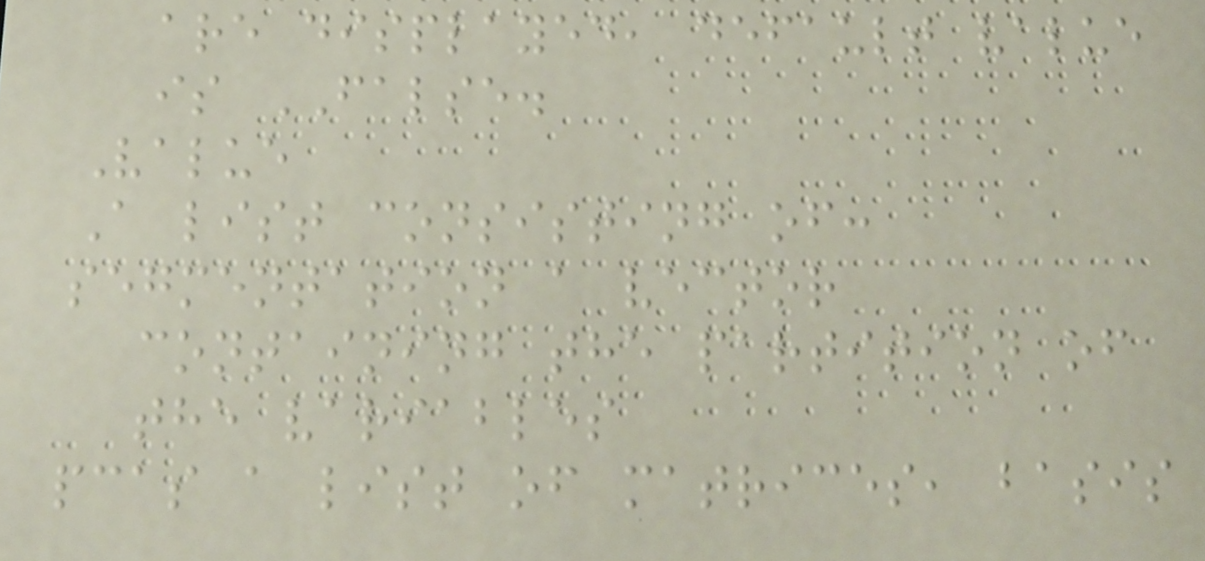are displayed, default value
is FALSE.
Value
A list consisting of:
segmentation a vector
containing the partition of
the variables
pcas a list of matrices, basis
